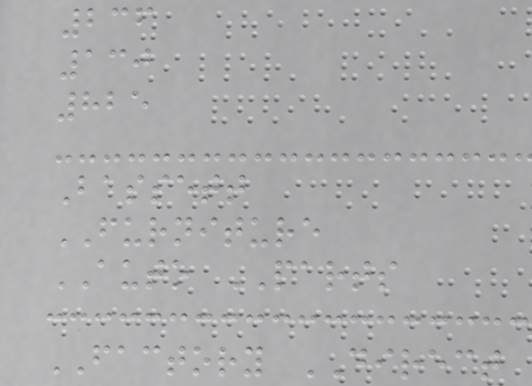236
130
825
Bassett
FURNITURE
AUTO PARTS
FACTORY DIRECT
